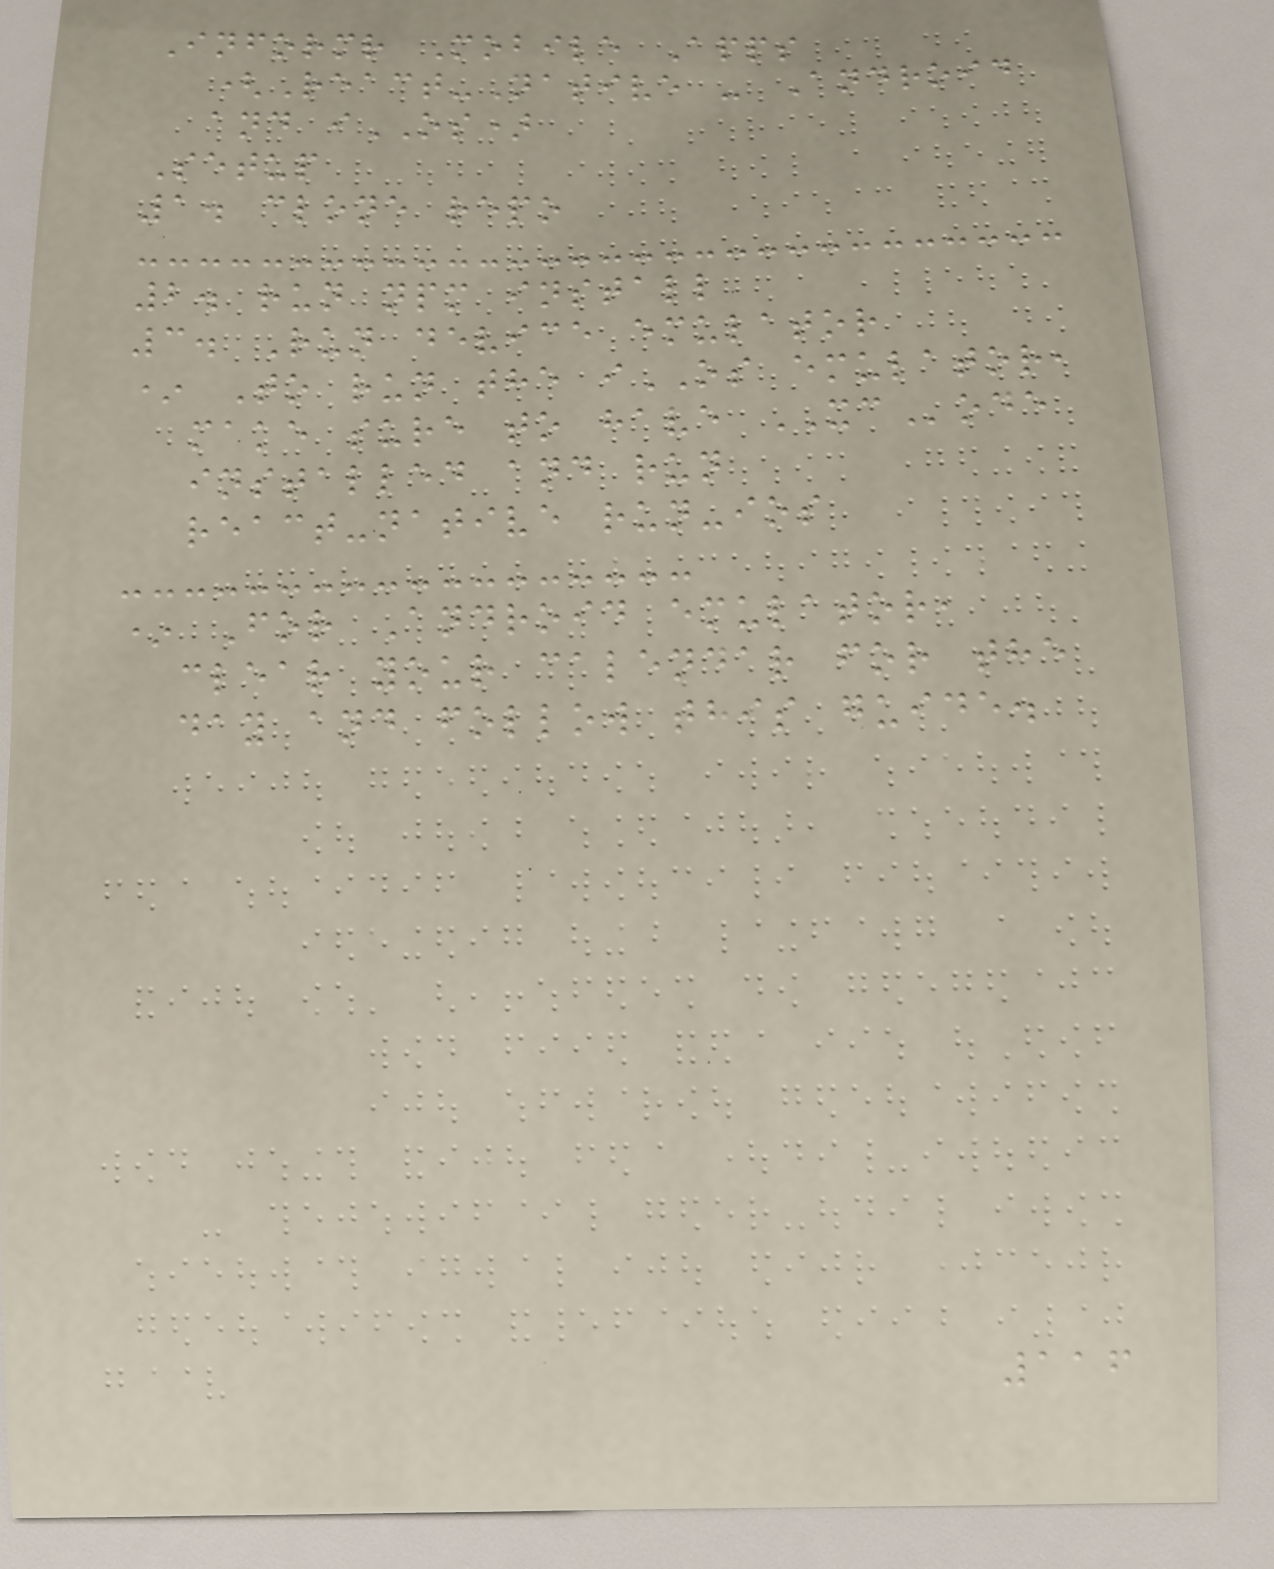Informr Mobile Apps
(React-Native - Android
and iOS)
Setup
1. clone repo
2. run npm install
3. Run device emulator
* To run the iOS emulator,
make sure to have XCode
installed and run
react-native run-ios
* For Android emulator,
clear your calendar for the
day and follow this guide.
116
